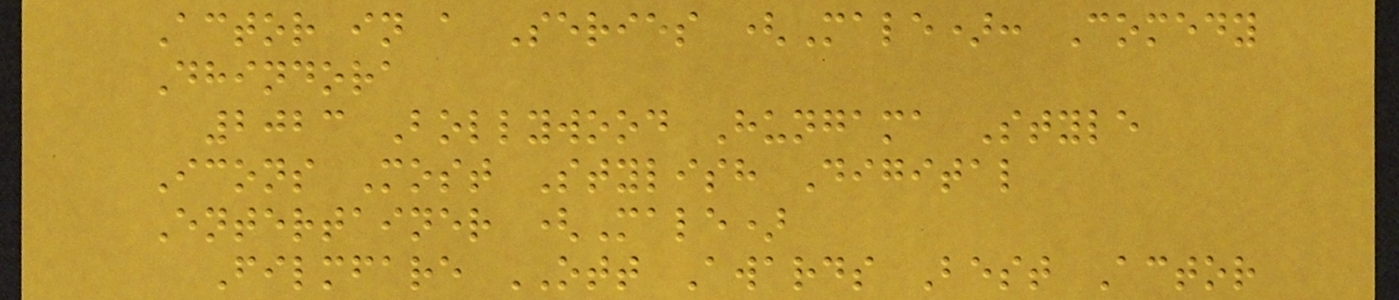Actor in a Series (Male): Comedy
Dhindora
2023 Bollywood Hungama Style
Icons Most Stylish Digital
Entertainer (Male)
Filmfare OTT Awards Best Actor
